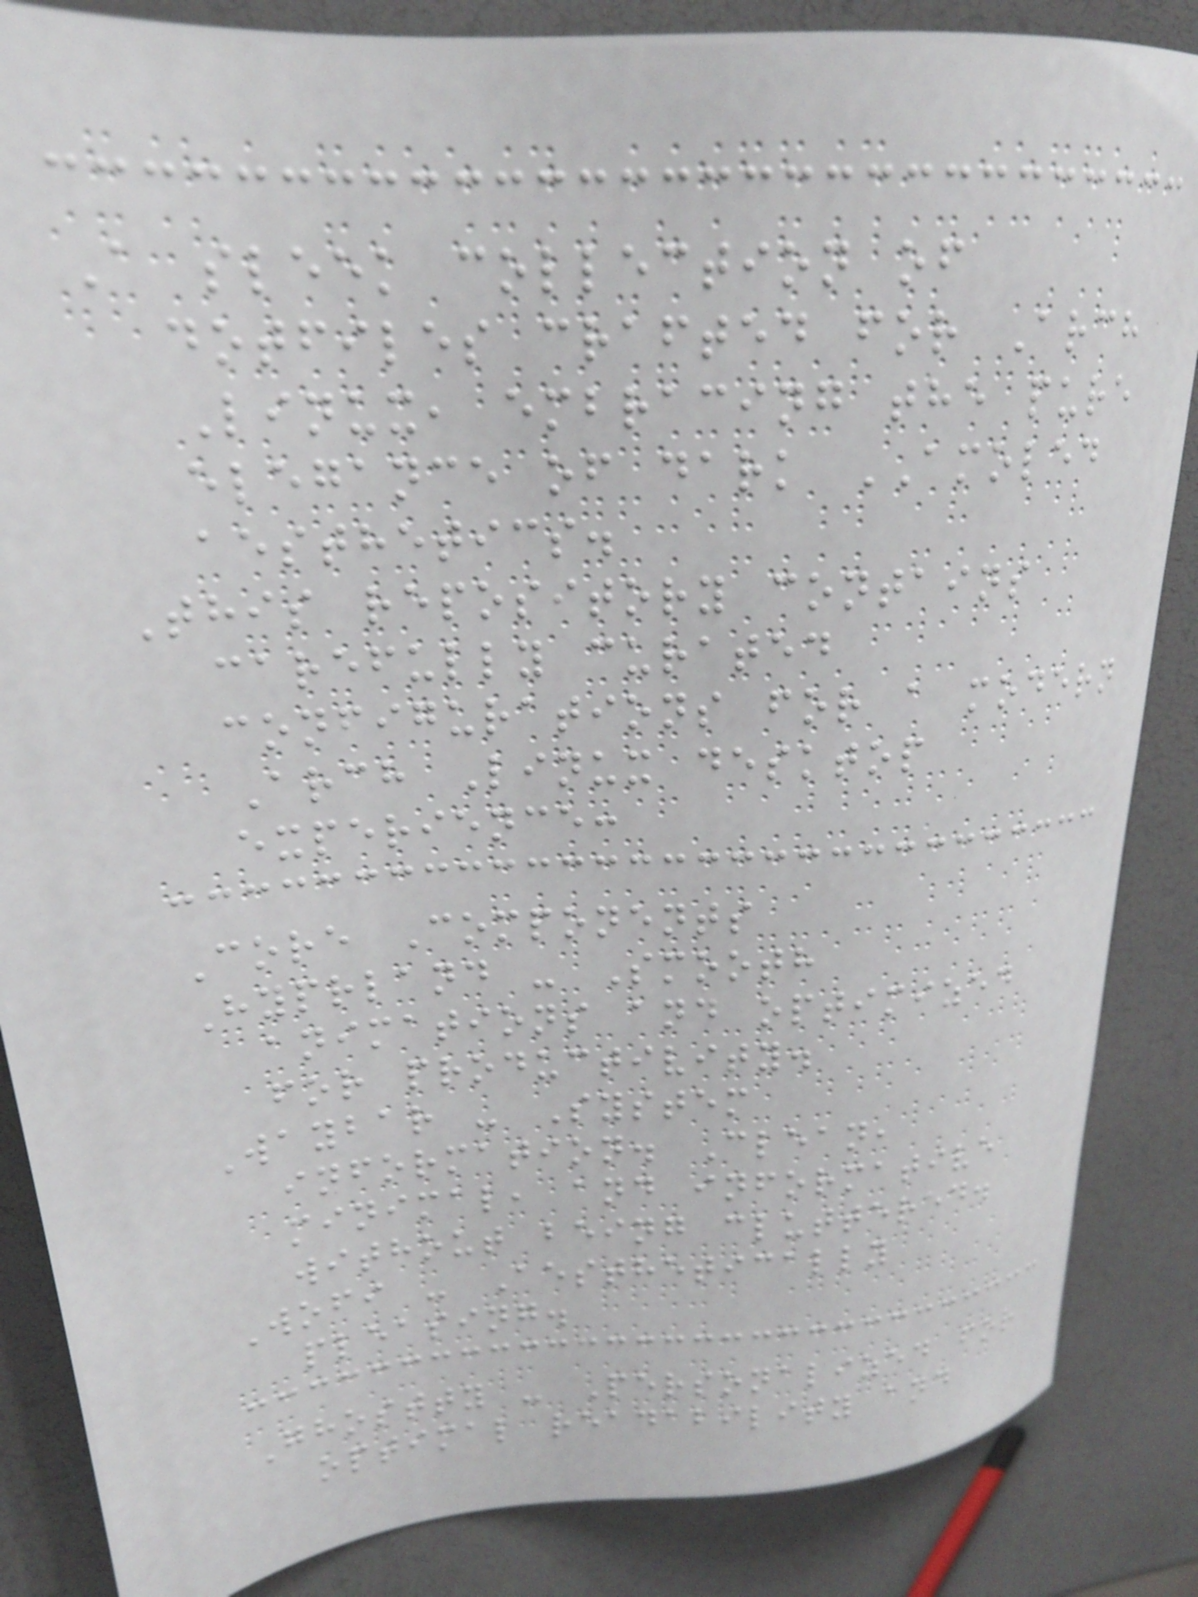A sleek collection of
dotfiles crafted for Arch
Linux, embracing the pure
elegance of dark AMOLED
aesthetics.
This repository contains
carefully curated
configurations for a modern
Arch Linux desktop
experience:
Core Components
Hyprland - Smooth
animations and optimized
for productivity.
Waybar - System
information. Clean,
minimal, and informative
without being cluttered.
Wofi - Aesthetically
pleasing.
Ghostty - Personalized for
optimal readability and
